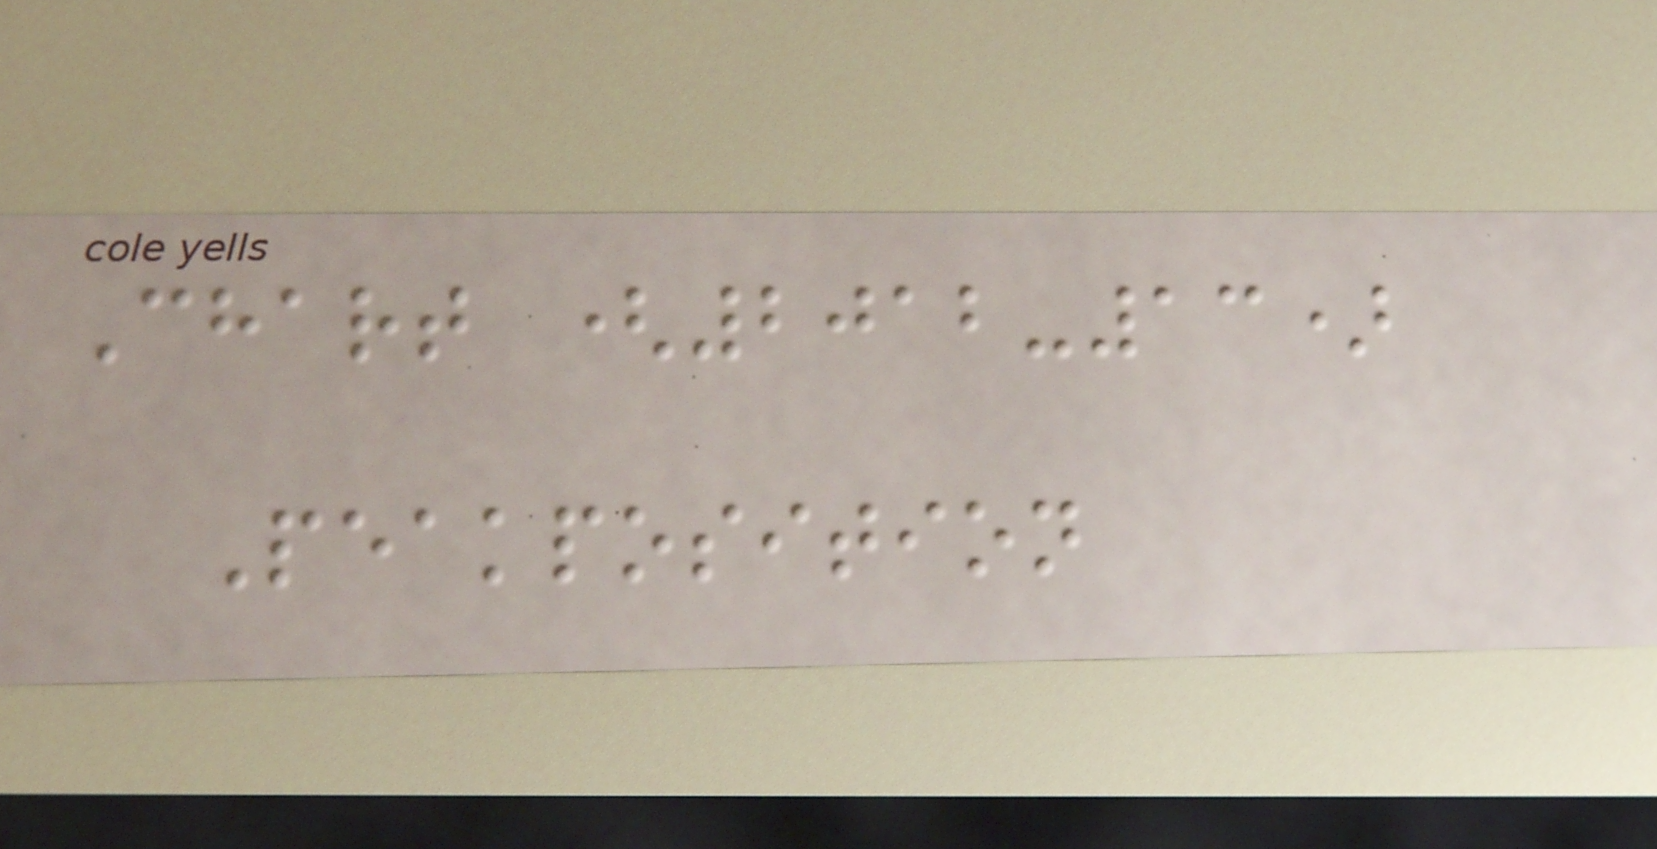Chart (2012-13)
Peakposition
